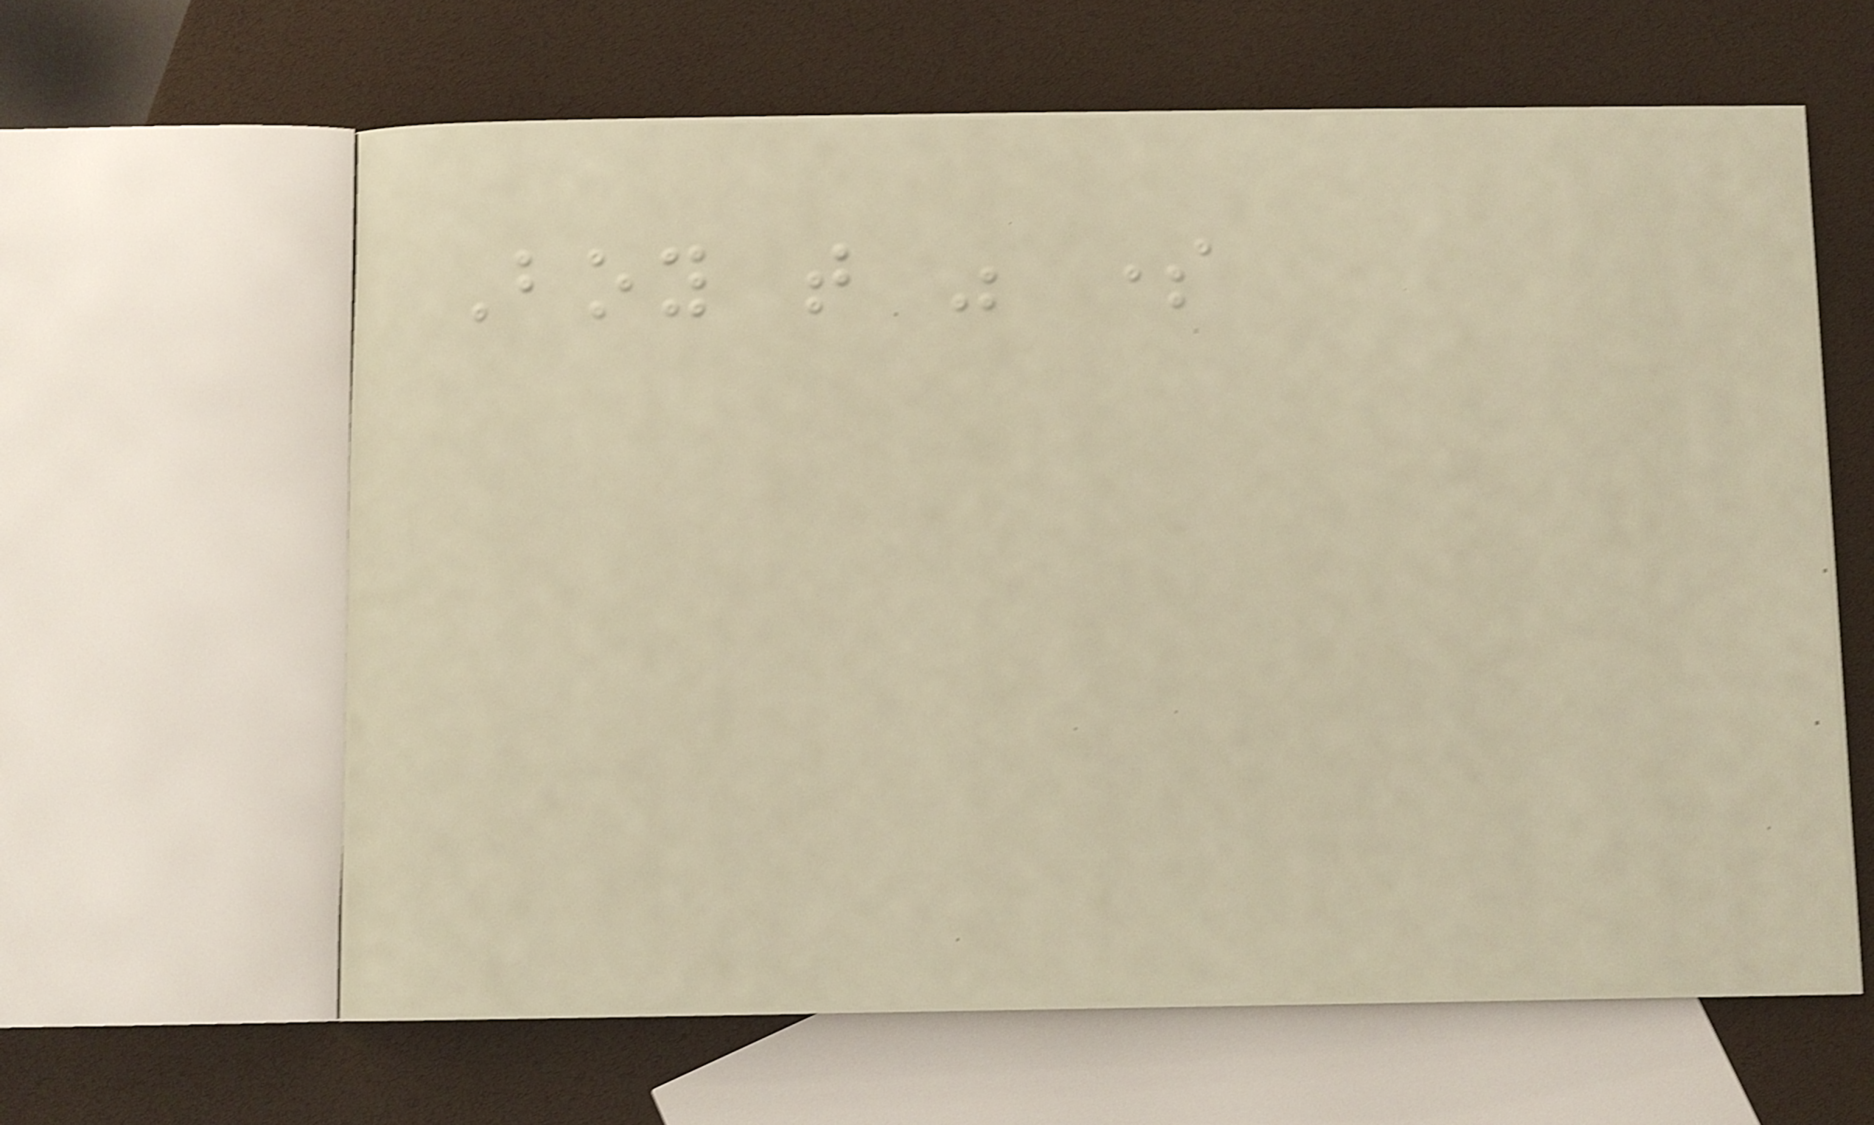Boy that was some
